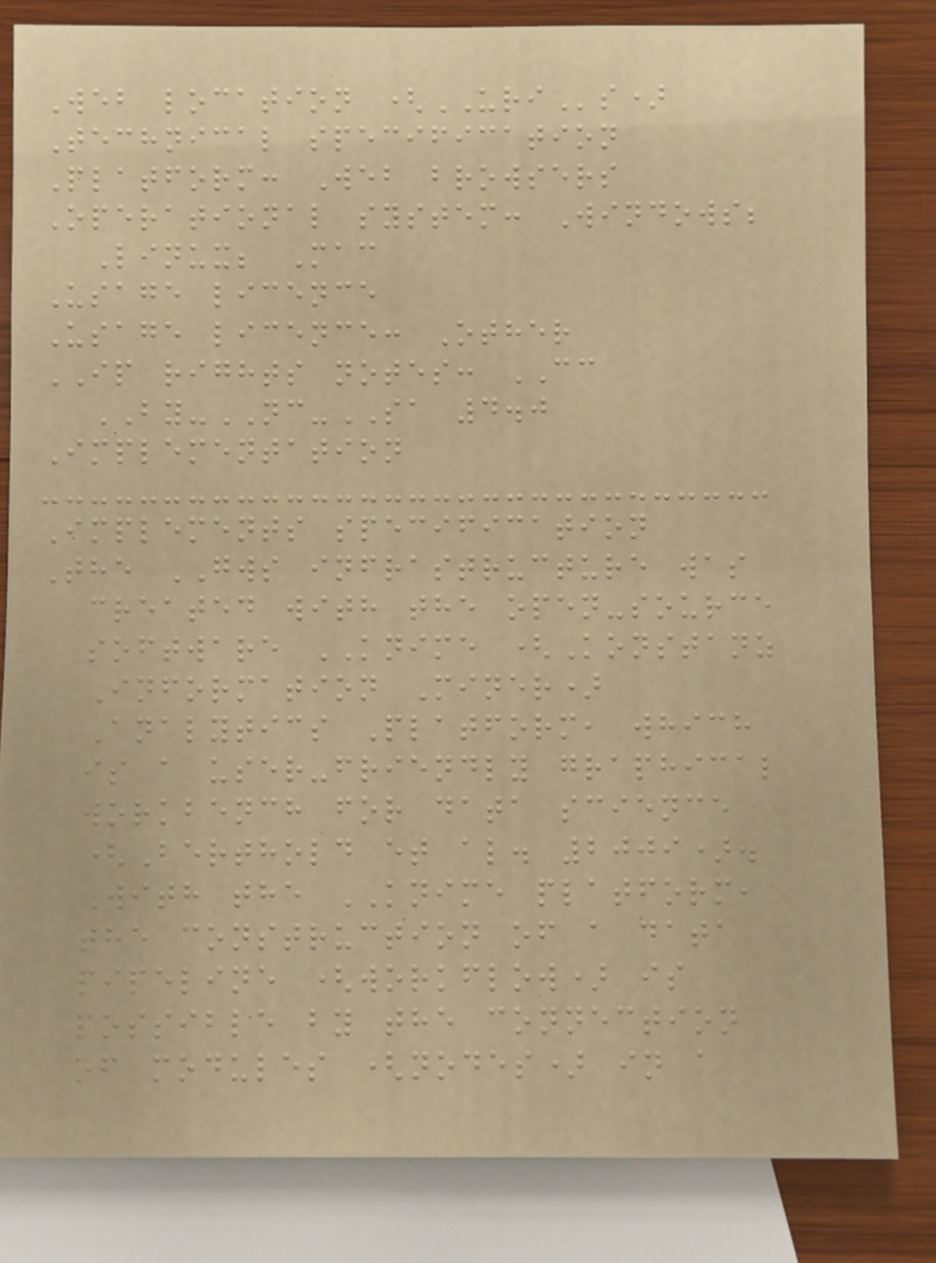Web location (URIs)
Technical specification
Platform: Web browsers
Operational system: Windows;
Linux; Mac
Usage licence
Usage licence: Other
IP rights notes: CC
BY-NC-SA 4.0
Implementation
Implements specification
The GWS infrastructure was
created with the open-source
software KNIME (Konstanz
Information Miner)
Analytics Platform, which
is a user-friendly graphical
workbench for data science
(Berthold et al. 2009).
With the KNIME platform,
the construction of a data
pipeline (workflow) is
possible by the connection
of modules (nodes) in a
